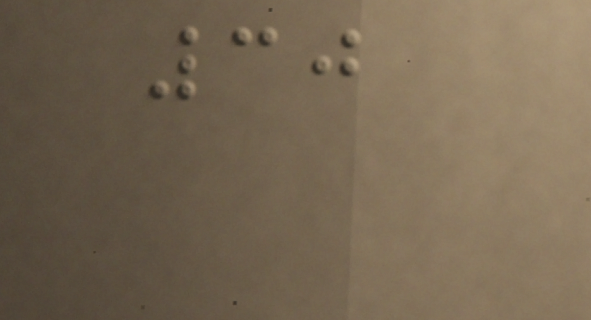30
